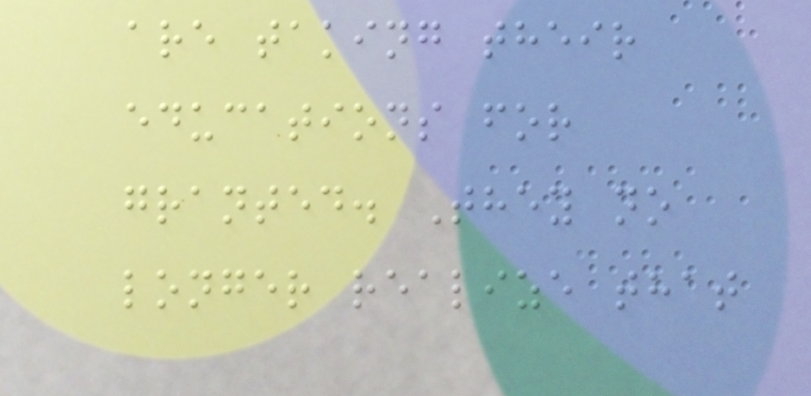are taking their
educations for
granted. They no
longer realize that
